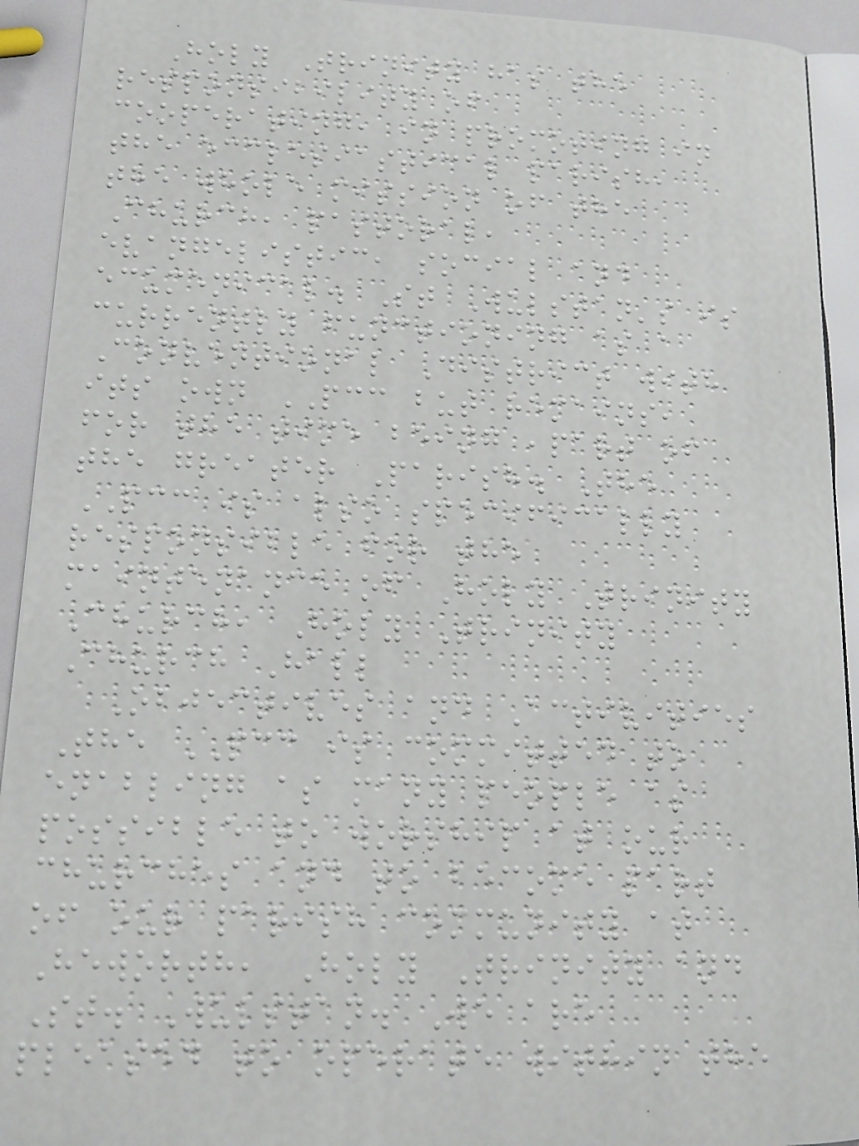Holy Trinity has the
responsibility of
cooperating, in promoting in
the ecclesiastical parish,
the whole mission of the
Church, pastoral,
evangelistic, social and
ecumenical. St Wulstan's is
currently functioning as a
Conventional District with
its own PCC but remains,
for the time being ,part of
the greater Parish. The
PCC is also specifically
responsible for the
maintenance of Holy Trinity
Church, Holy Trinity
Church Hall
Objectives and Activities
The PCC is committed to
enabling as many people as
possible to worship at our
churches and to become part
of our parish community at
Heworth, Holy Trinity and
St. Wulstan. We are
pleased to operate within the
